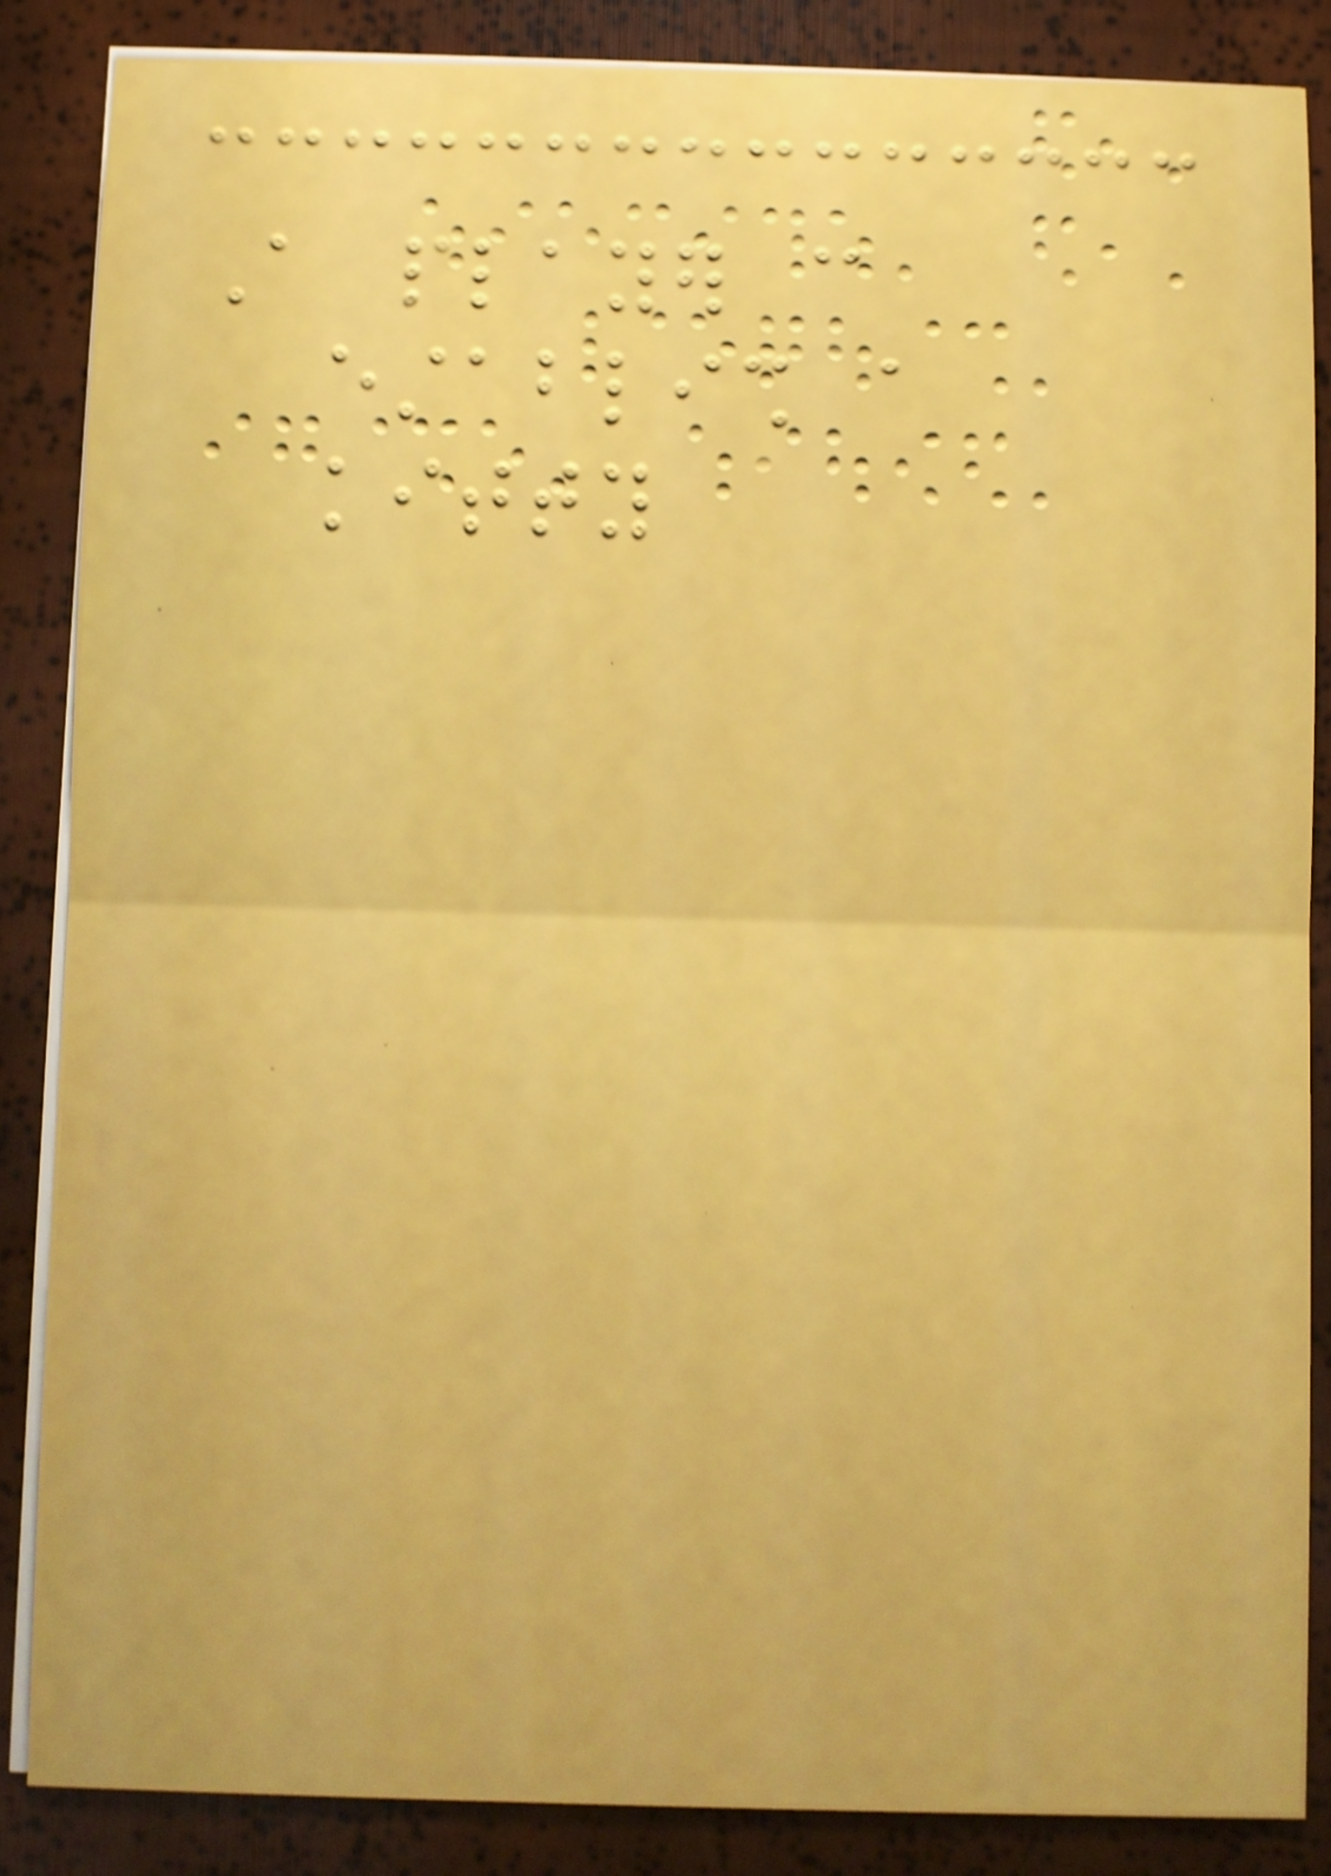A player can
establish a
kitty
